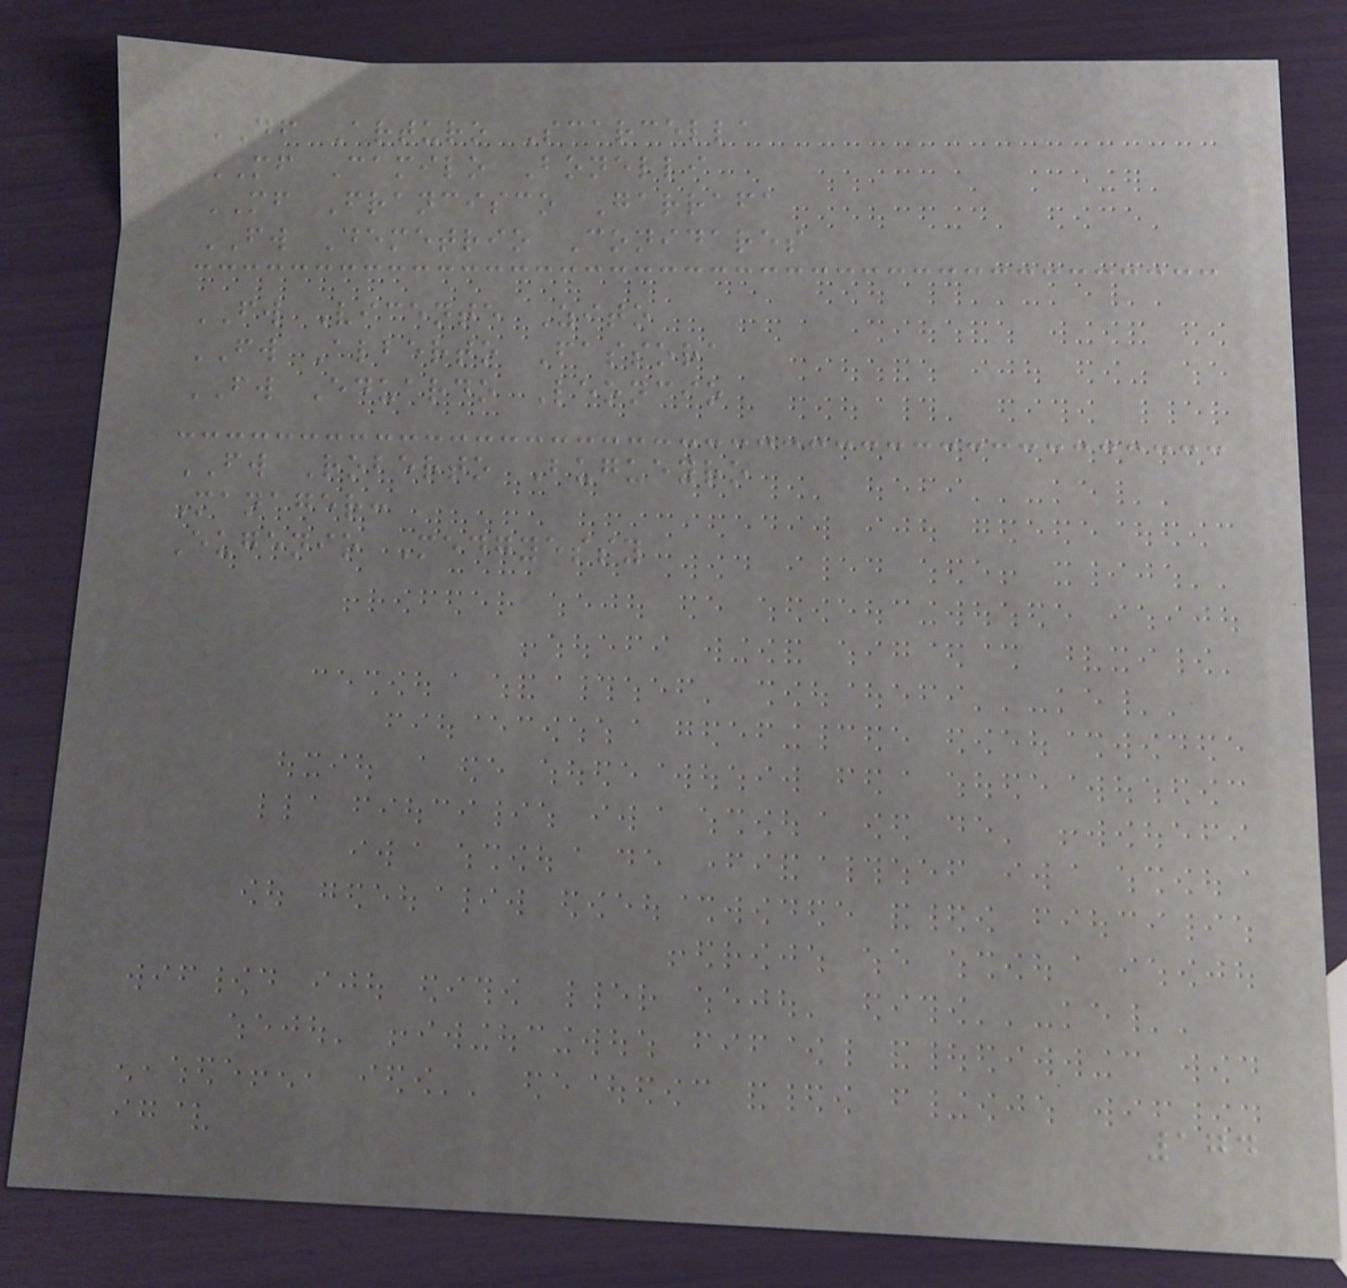DF Arturo Scarcella
MF Camilo Bonelli
MF Francisco Garrafa
FW Demetrio Conidares
FW Vicente Zito
FW Alberto Fassora
FW Eduardo Leoncio
FW Roberto Bugueyro
Manager:
Eugenio Medgyessy
174
